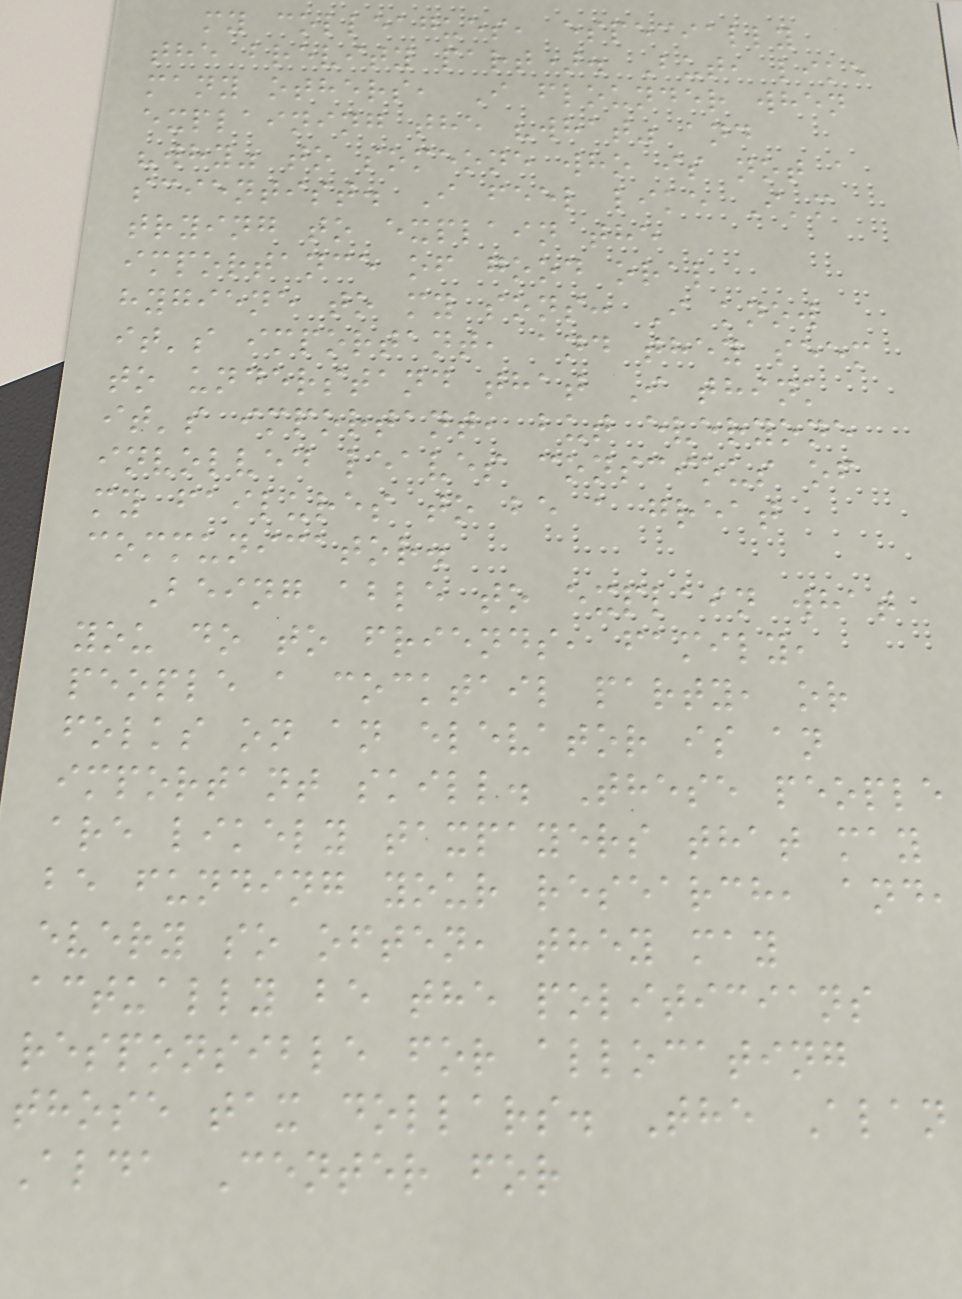my colleagues, especially
the brevity part). But, like
many others, I flounder when
explaining the "what" and
"why" to someone who is not a
scientist. I feel like I'm
trying to explain the
importance of good oral
hygiene to my sons: I know
it's important, and they seem
to understand that I think
it's important, but everyone
involved leaves conscious of
my failures to be a great
communicator.
Being able to explain what
you do to friends, family,
people a cocktail party, or
folks on an elevator is an
important skill. These people
are likely taxpayers that may
be funding your research, and,
every so often, they may
actually be the politicians
responsible for allocating
those tax dollars. The Alan
Alda Center for
